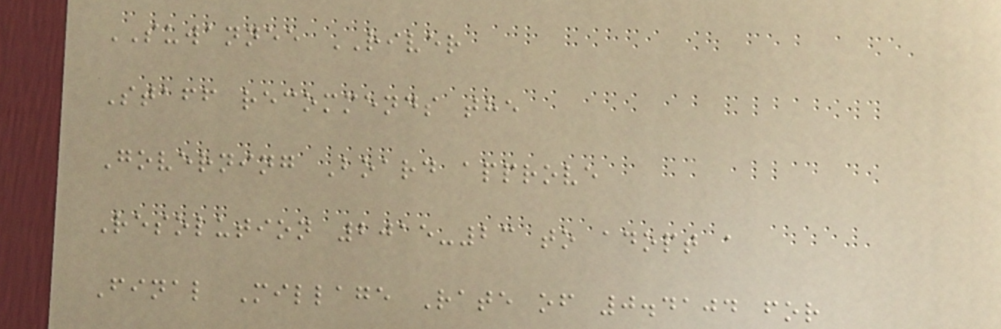SUWANNEE RIVER
Staff recommends the
Governing Board approve
Resolution 2015-23 to adopt a
Final Millage Rate of 0.4104 for
